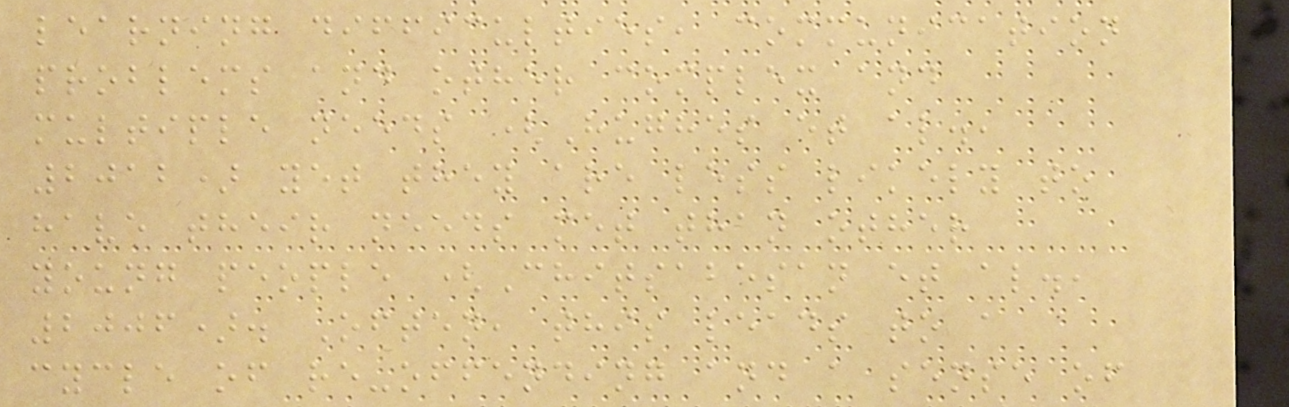learning difficulties, communication
problems and other complex and
multiple needs (Hughes et al.,
2012) yet they are less likely to
have their needs met than other
young people (Chitsabesan et al.,
2006). Often, this leads to a
cycle of re-offending and a sense of
